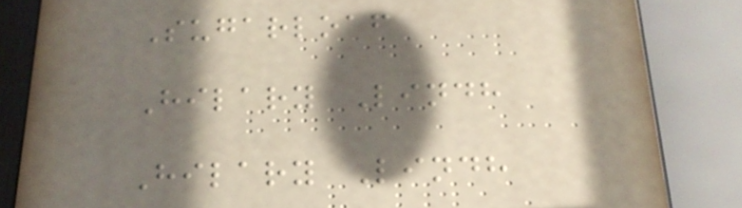Sugarloaf
Hilary Lindh
Hilary Lindh
